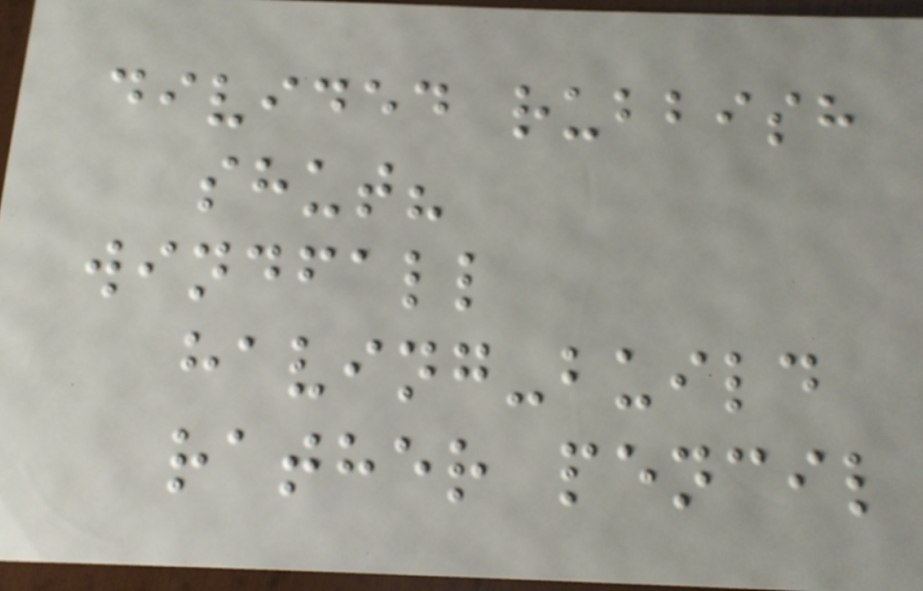divided rubbish
shut?
windfall
having-build
rather pencil
